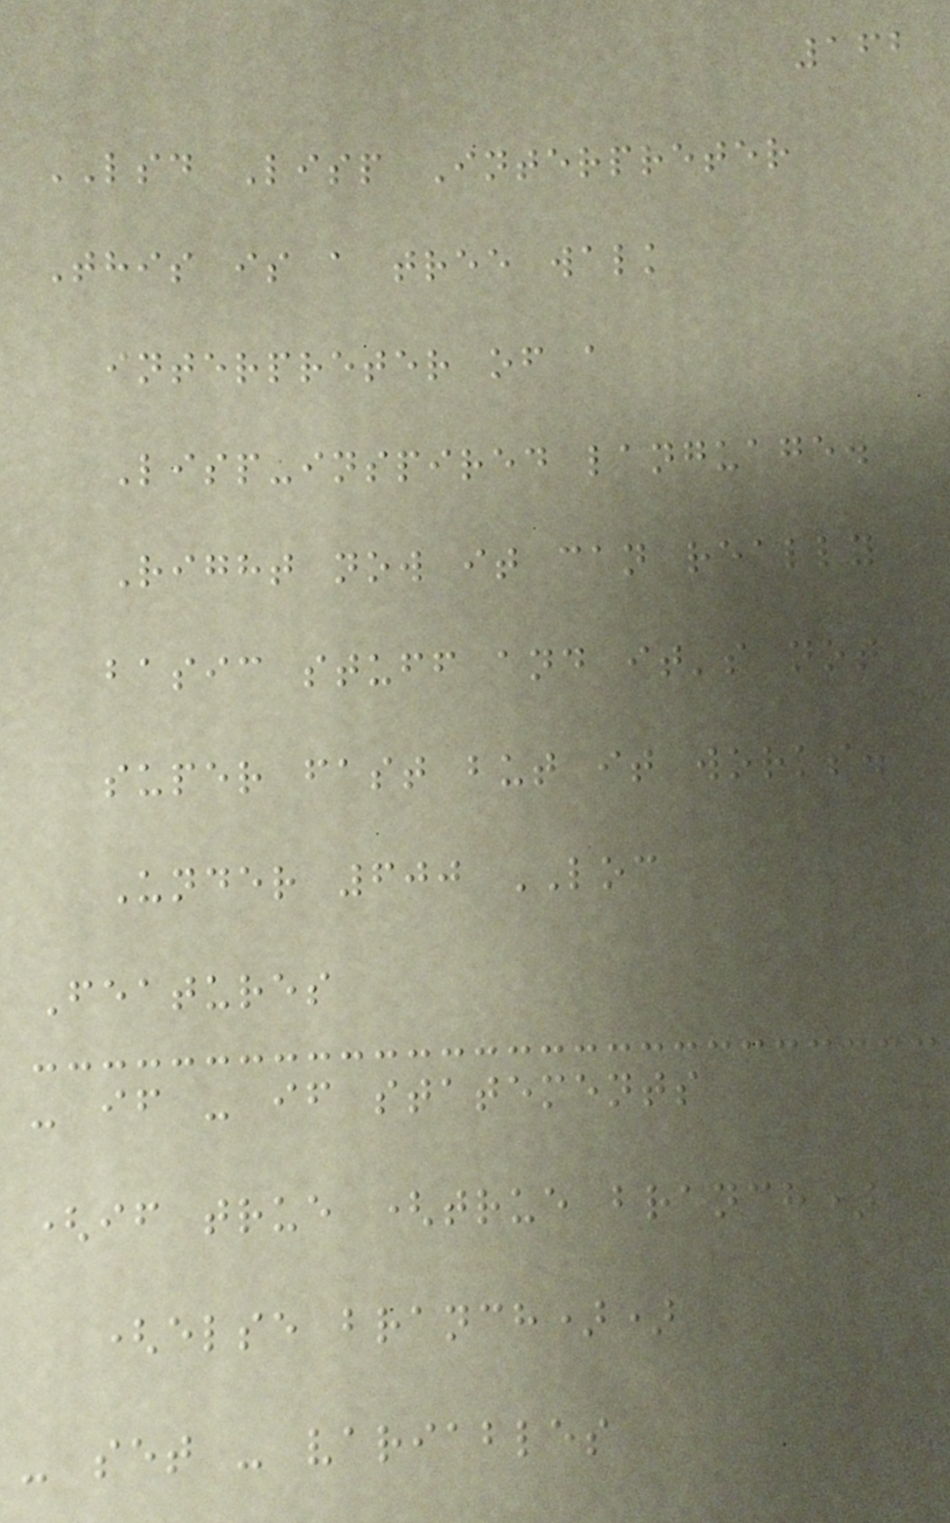162
LSD Lisp Interpreter
This is a tree walk
interpreter of a
Lisp-inspired language.
Right now it can really
basic stuff and it's not
super fast but it works.
Under 600 LOC
Features
- if - if statements
(if true (true branch)
(else branch))
- set - variables
